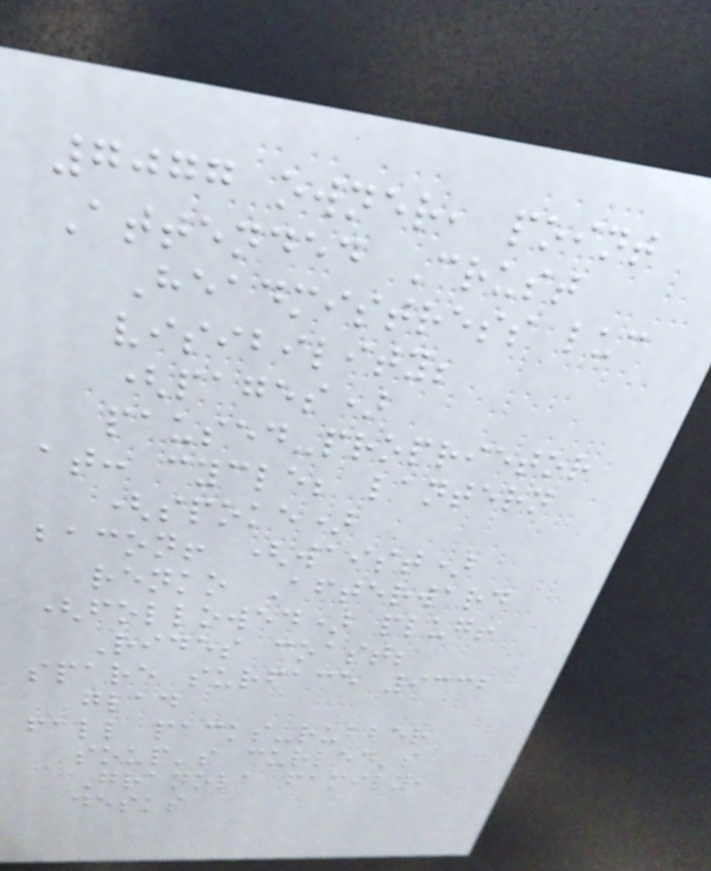7077 owner, point
Attended Crust
Headmistress luc
visibility;
(pages)
paused-proprietor
at: cycle; lantern
(spoke)
bacon! (waist)
renko Afterward
(followed) plug!
Rides coast;
spare surface 9332
glad
fall packs-rubber
soup's curled's
Granola family,
desks
